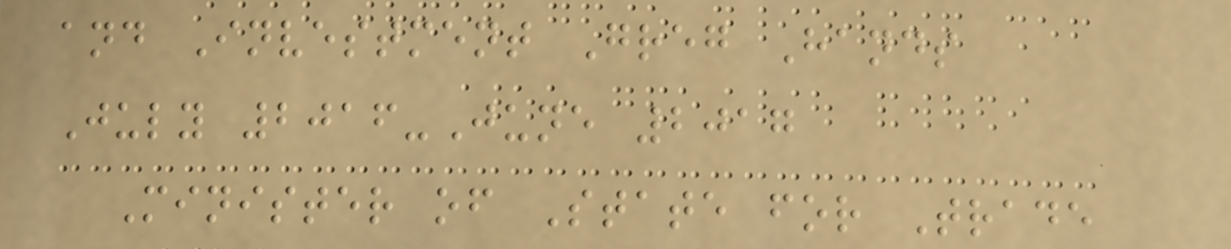and Investment Greg Hands
July 2016-June 2017
Minister of State for Trade
